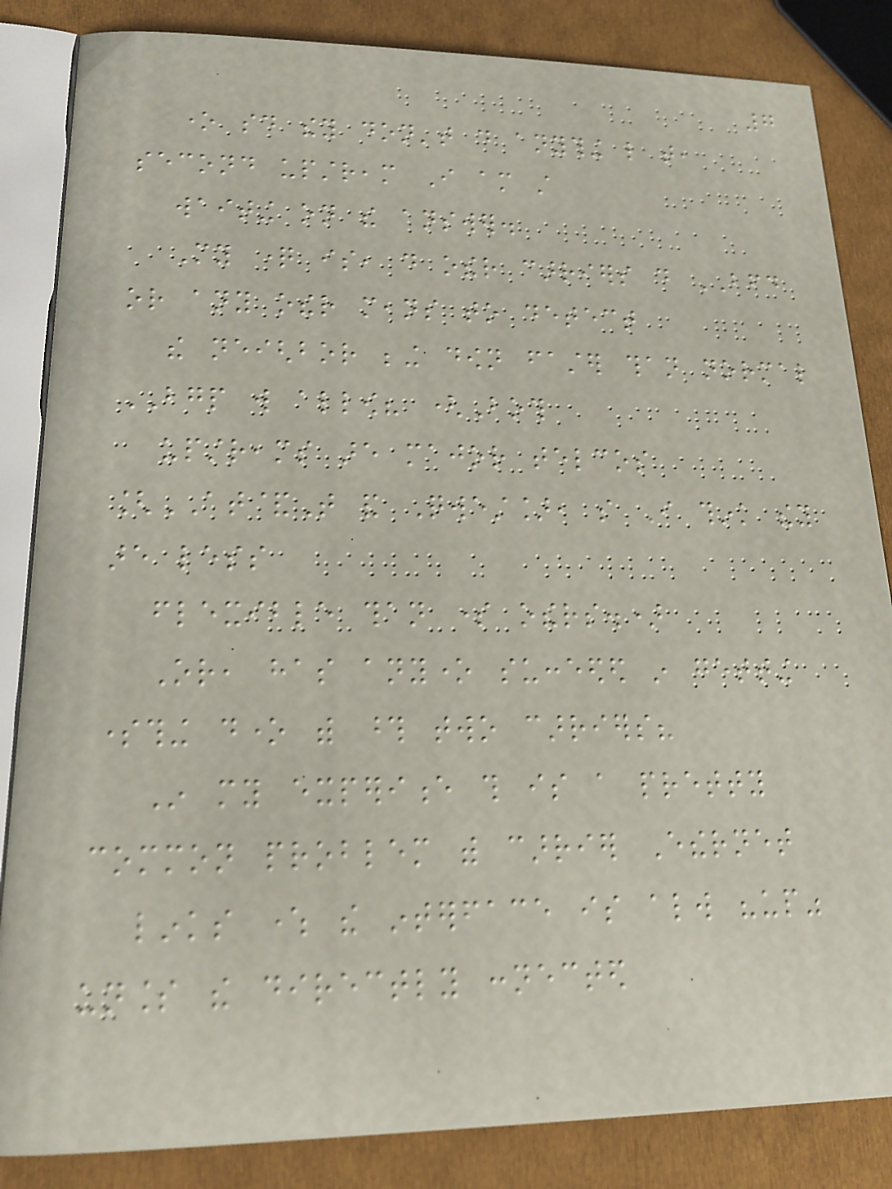7
one said they don't do anything like that,
second upstream I am still
waiting on the answer.
My question is, do other carriers do BFD
or any other means to detect
the neighbor being down faster than normal
BGP will allow? (Both
upstreams are major telcos
[AT&T and Qwest], so I think they
are less
flexible than some others.)
Or, has anyone succeeded in getting
something done with those two carriers?
In my experience this is a pretty
common problem with carrier Ethernet
links where the interface is always "up"
unless the directly connected
